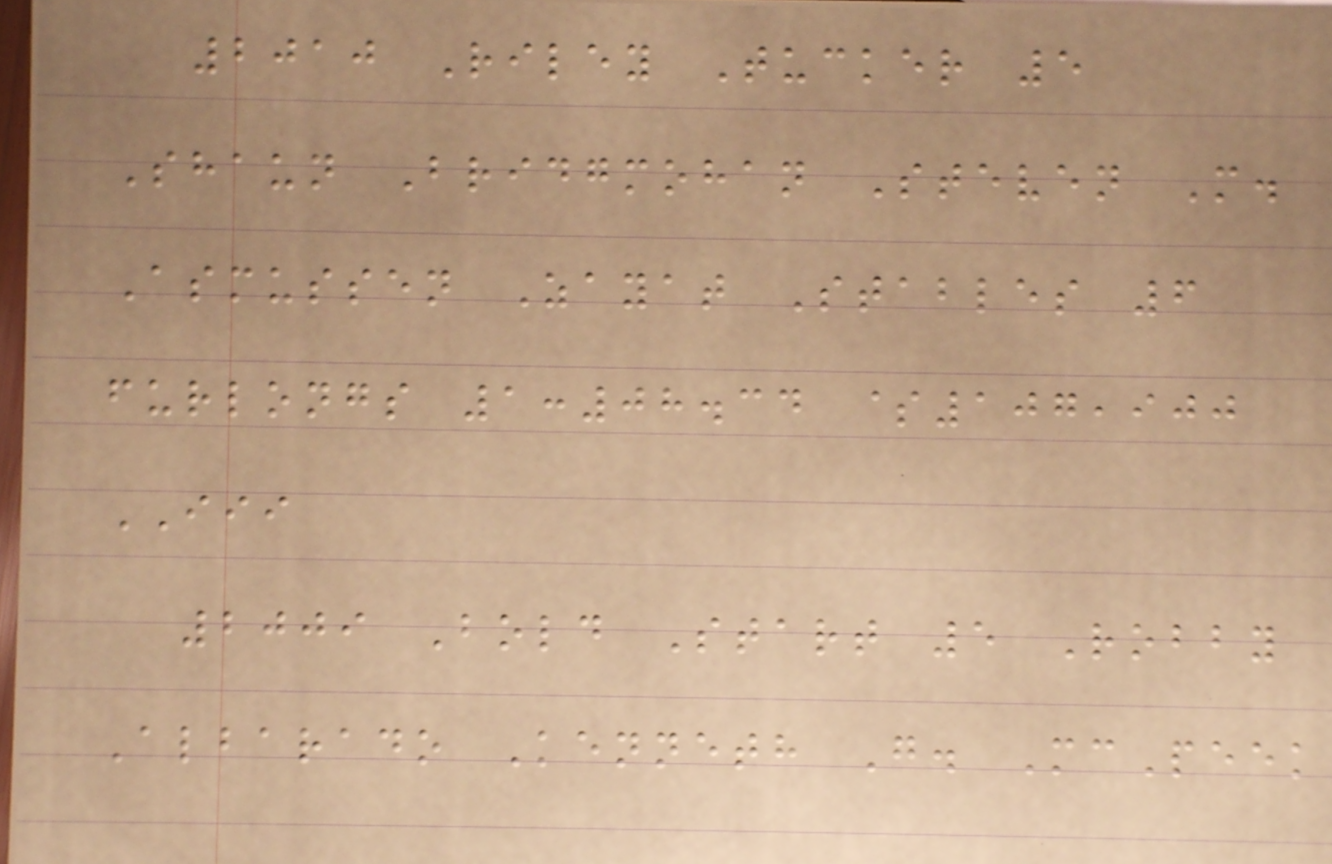2010 Riley Tucker 5
Shaun Bridgmohan Steven M.
Asmussen Zayat Stables 6
furlongs 1:08.34 $107,900
III
2009 Bold Start 5 Robby
Albarado Kenneth G. McPeek
